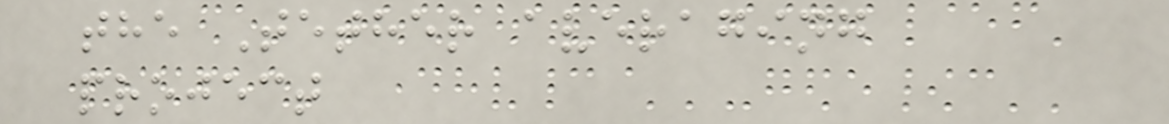the Tether averaging
project
